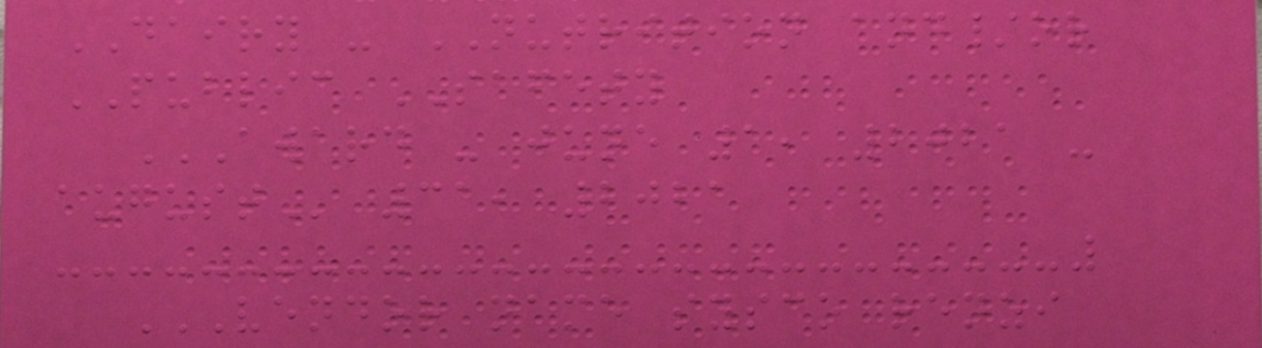DAIRY - NUTRITION and/or
PUBLIC SAFETY
AWARD - JUNE 1, 2021 -
AUGUST 31, 2021
VENDOR NAME SYSCO RENZI
